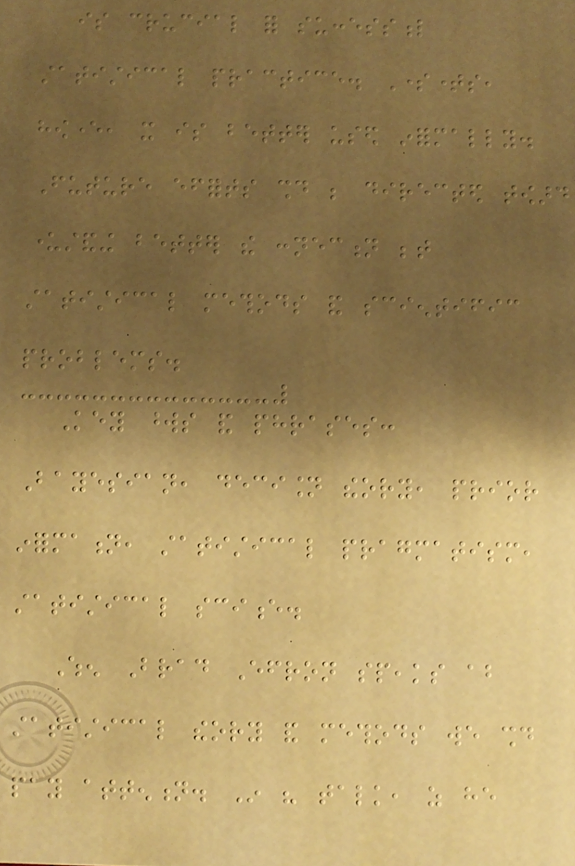is crucial for successful
statistical practice. Sometimes,
however, it is better used informally.
Future efforts should be directed toward
understanding better the connection between
statistical methods and scientific
problems.
Key words and phrases:
Bayesian, decision theory, prior
information, statistical pragmatism,
statistical science.
When Brad Efron speaks about
statistical theory and methods we should
pay attention. In his talk, as he
